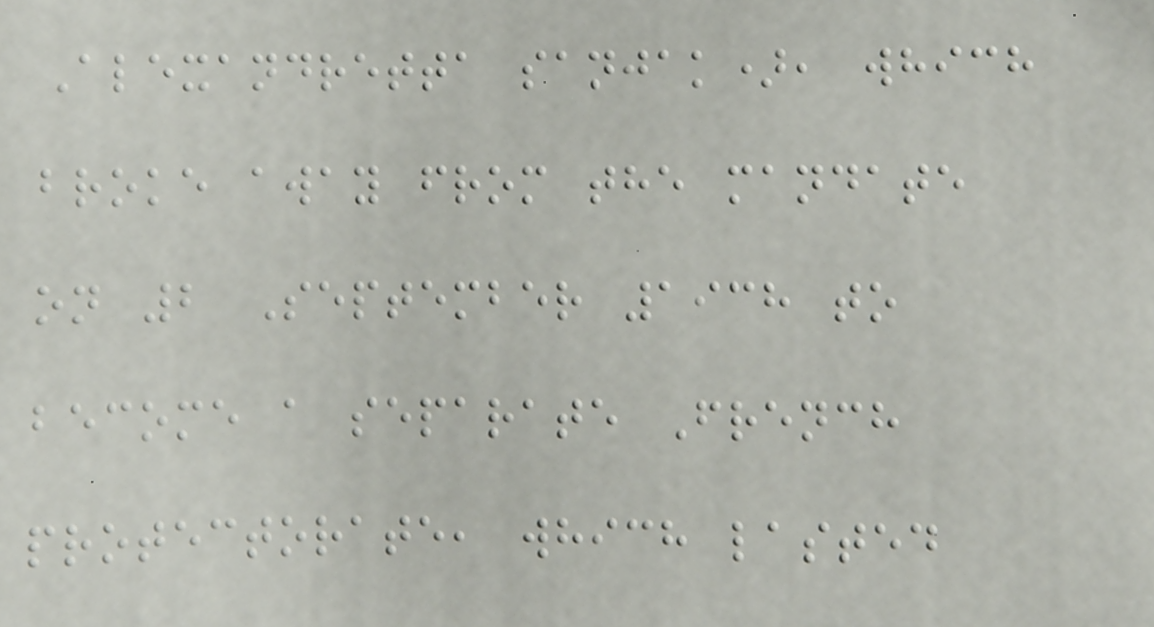Alexandretta sanjak), which
broke away from the mandate
on 2 September 1938 to
become a separate French
protectorate, which lasted
